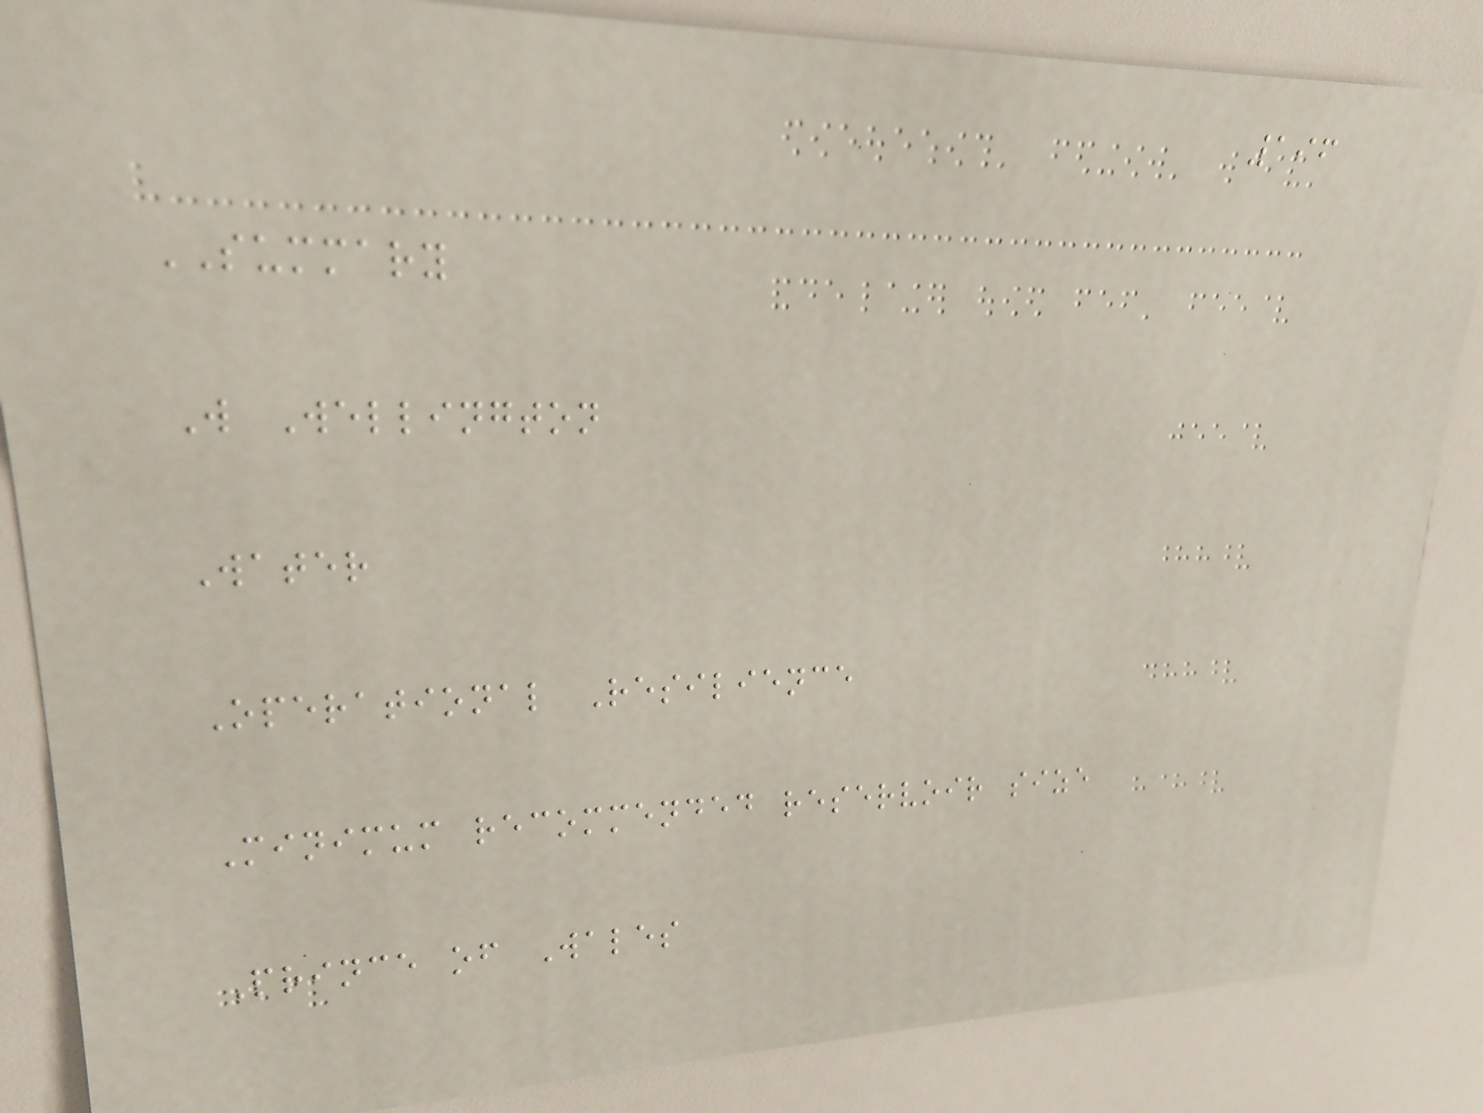196
SUMMARY
W Wellington
Water
Operational Resilience
Minimum recommended reservoir size
Prince of Wales
